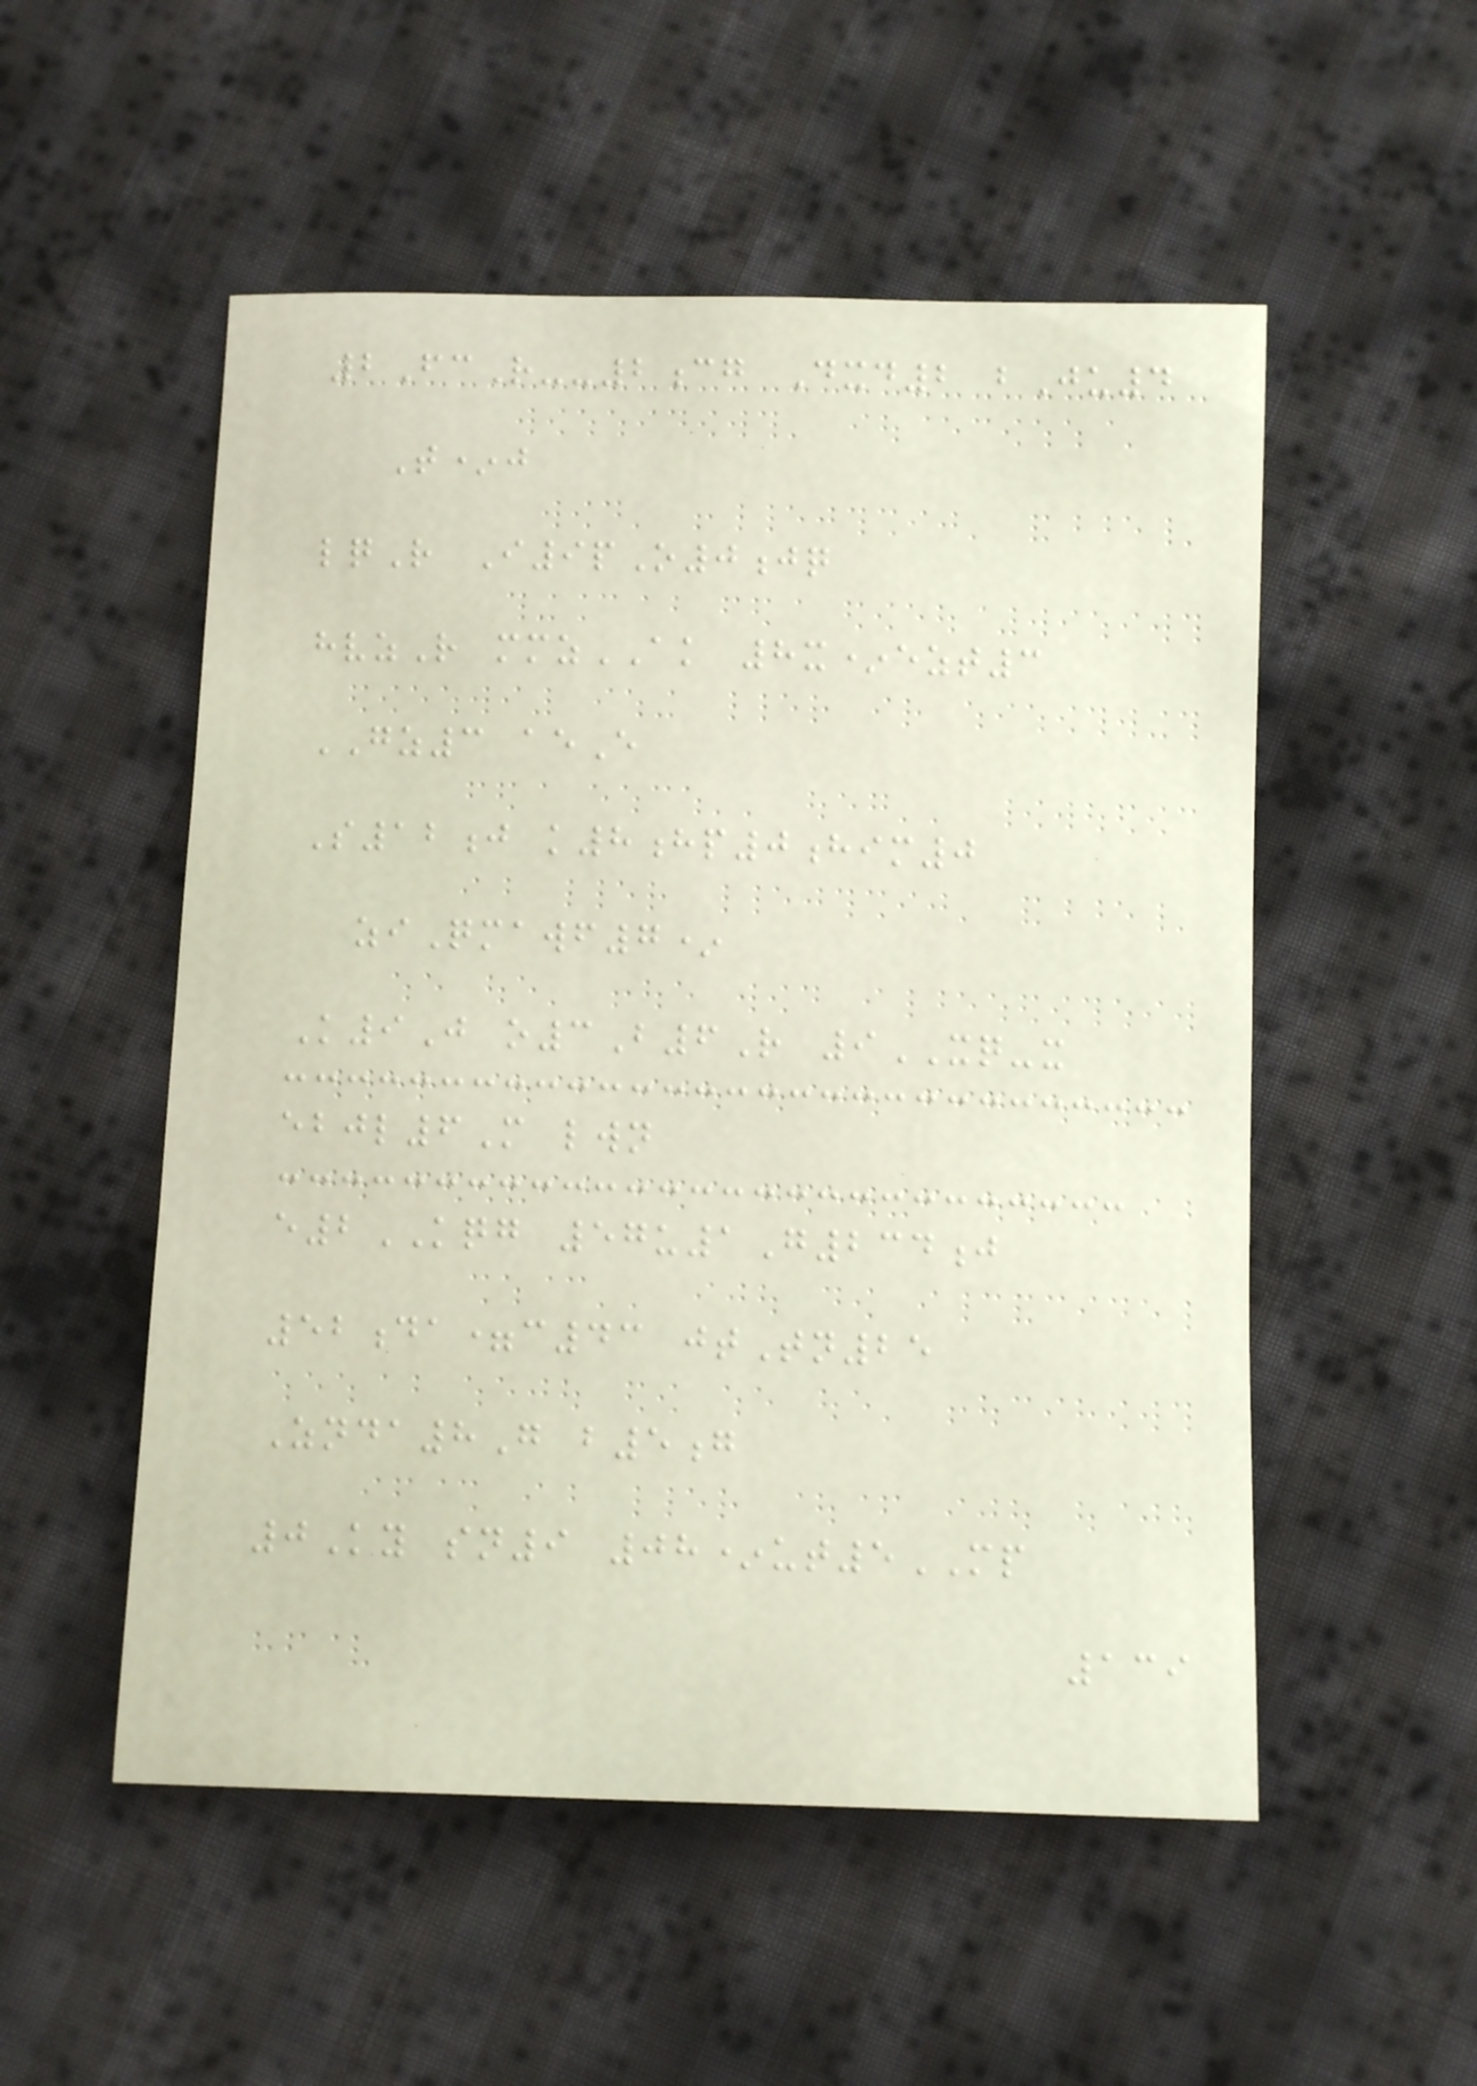2FcR--2cg Dxd2 bJu4
T*j
lqR I9pO0jq
hvzR mmzAK 8x*ezt3
GZ3 aeE
S12j k8hp0him0
ziQmawf7*
K9J o3B6R 9XQ-x
ebjl6M lwn
e2KQG 57u1G234j
52da=c43 jtTn25
Znda8G b5g
0Ky sn9 08*ut5MP
139
